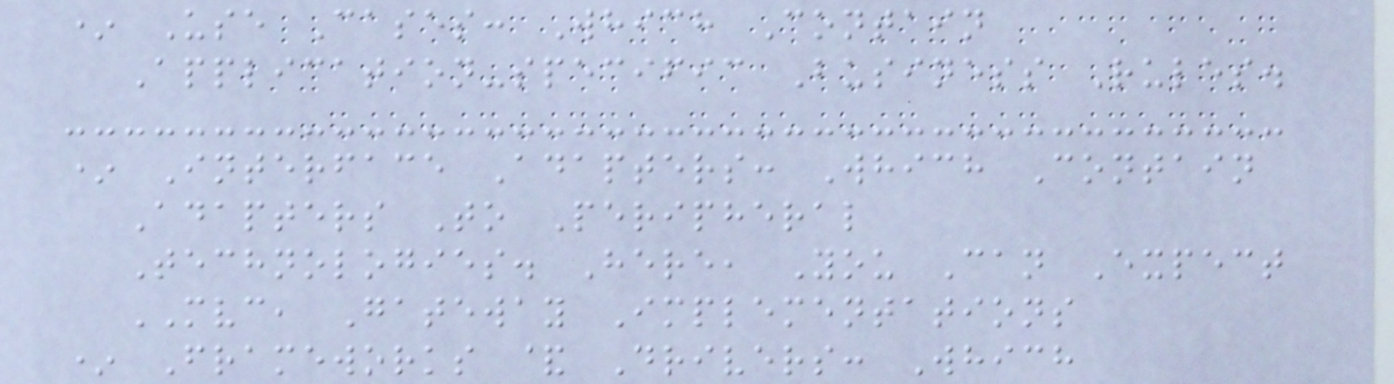* Use Cases: Which Contain
Application-specific Business Rules.
* Interface Adapters: Which Contain
Adapters To Peripheral
Technologies. Here, You Can Expect
MVC, Gateway Implementations
* Frameworks & Drivers: Which
